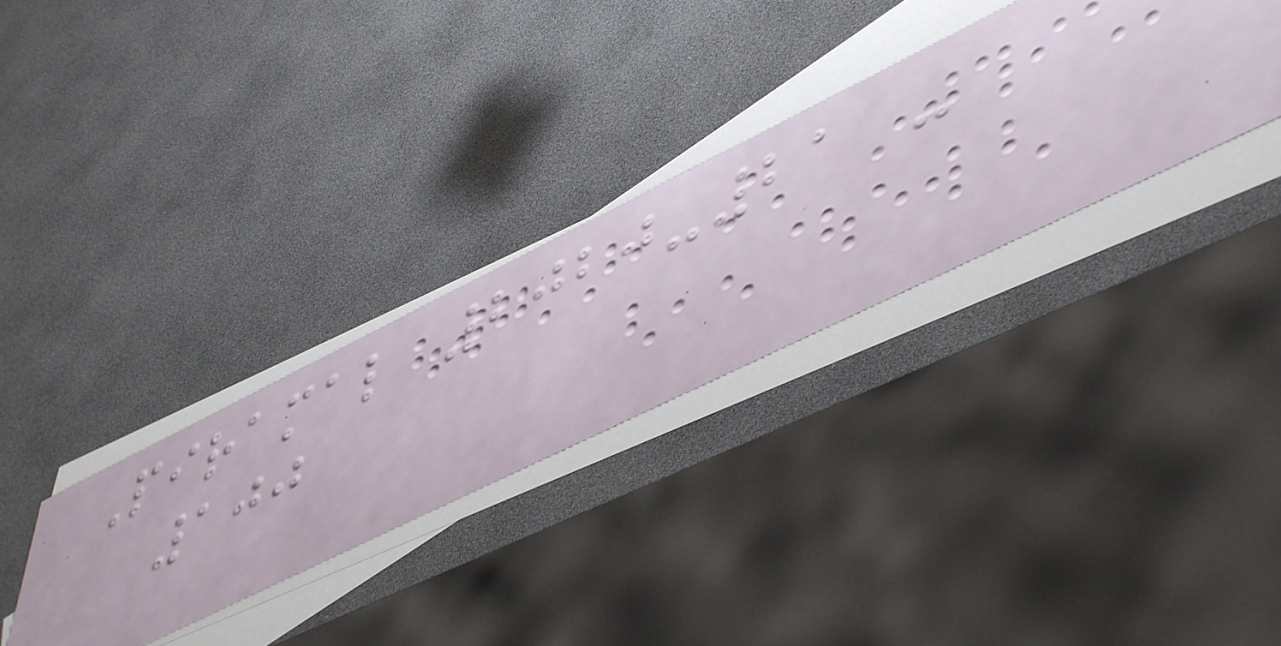Piramal 2020-21 -
100
